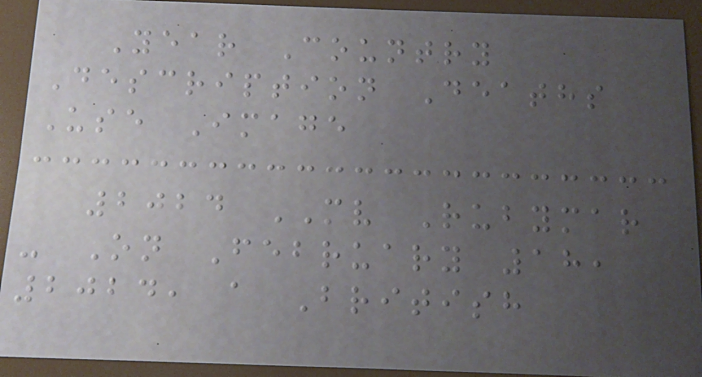Year Country
Description Deaths
Use Image
2024 MV Rubymar
- On February 18,
2024, a British
